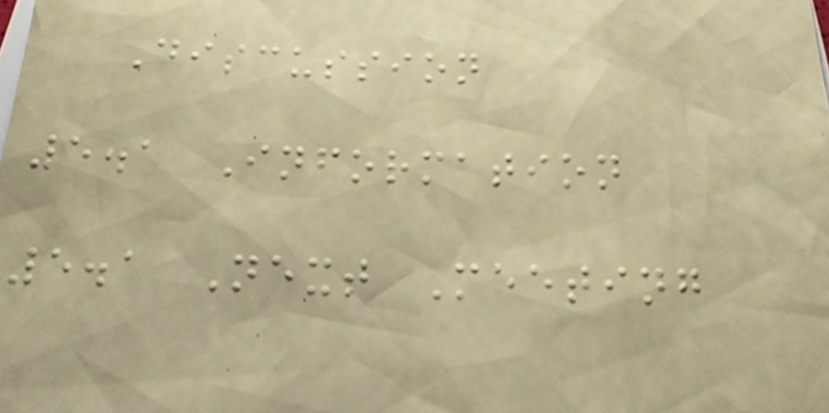Discussion
5.1 Information
5.1 Next Meeting
